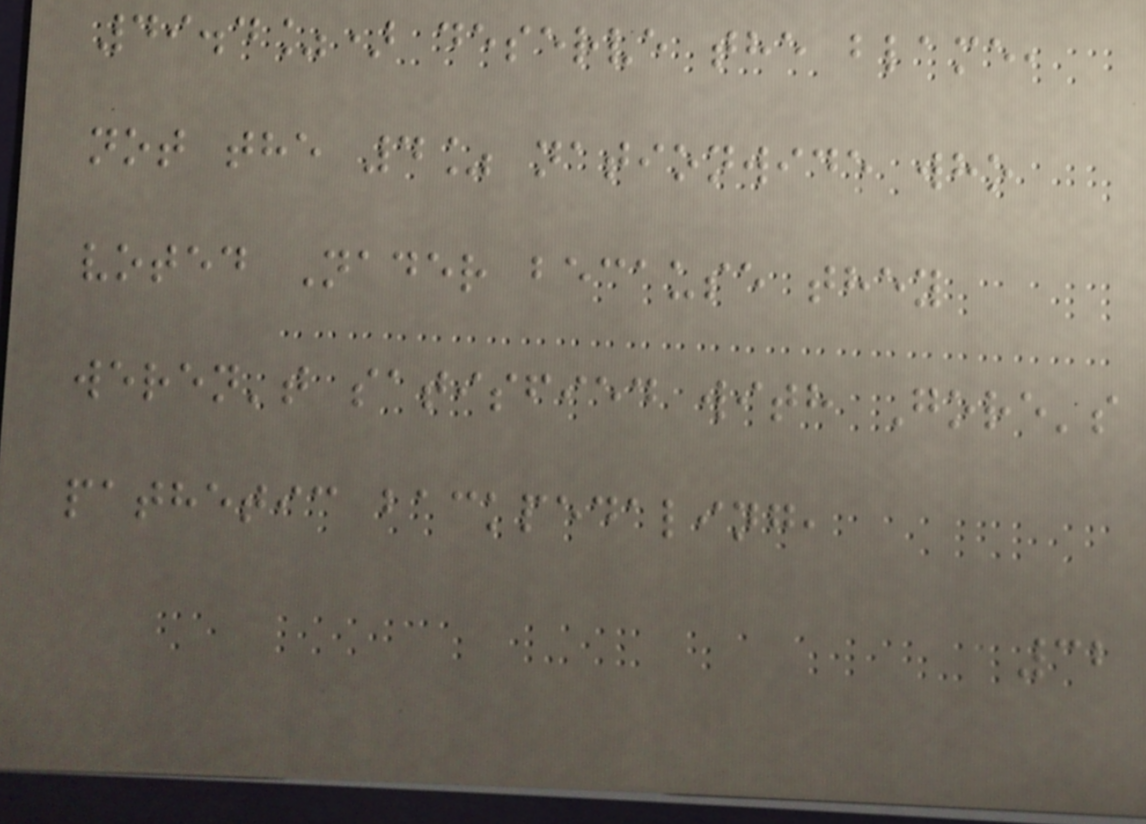49.4%) deserve the blame,
not the 4% nationwide who
voted Nader because they
weren't satisfied with Gore's
pathetic backpedaling,
32
